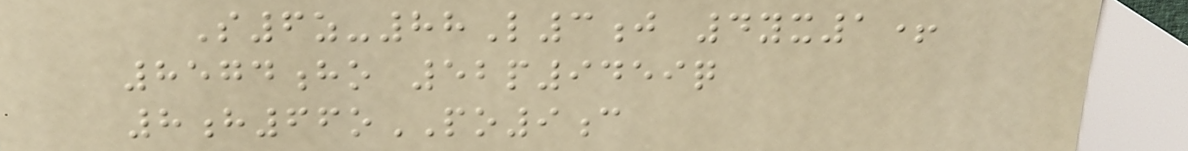S6z-88L3j 4yx1+
8574ho 52p9459q
8h66oPO9c
